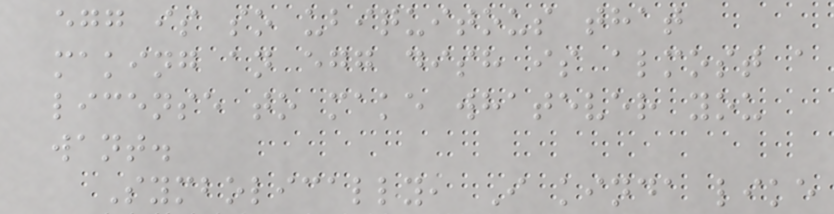egg is so ubiquitous that
making an egg dish is almost a
license to make whatever you
want.
Symbolically, I kinda like
